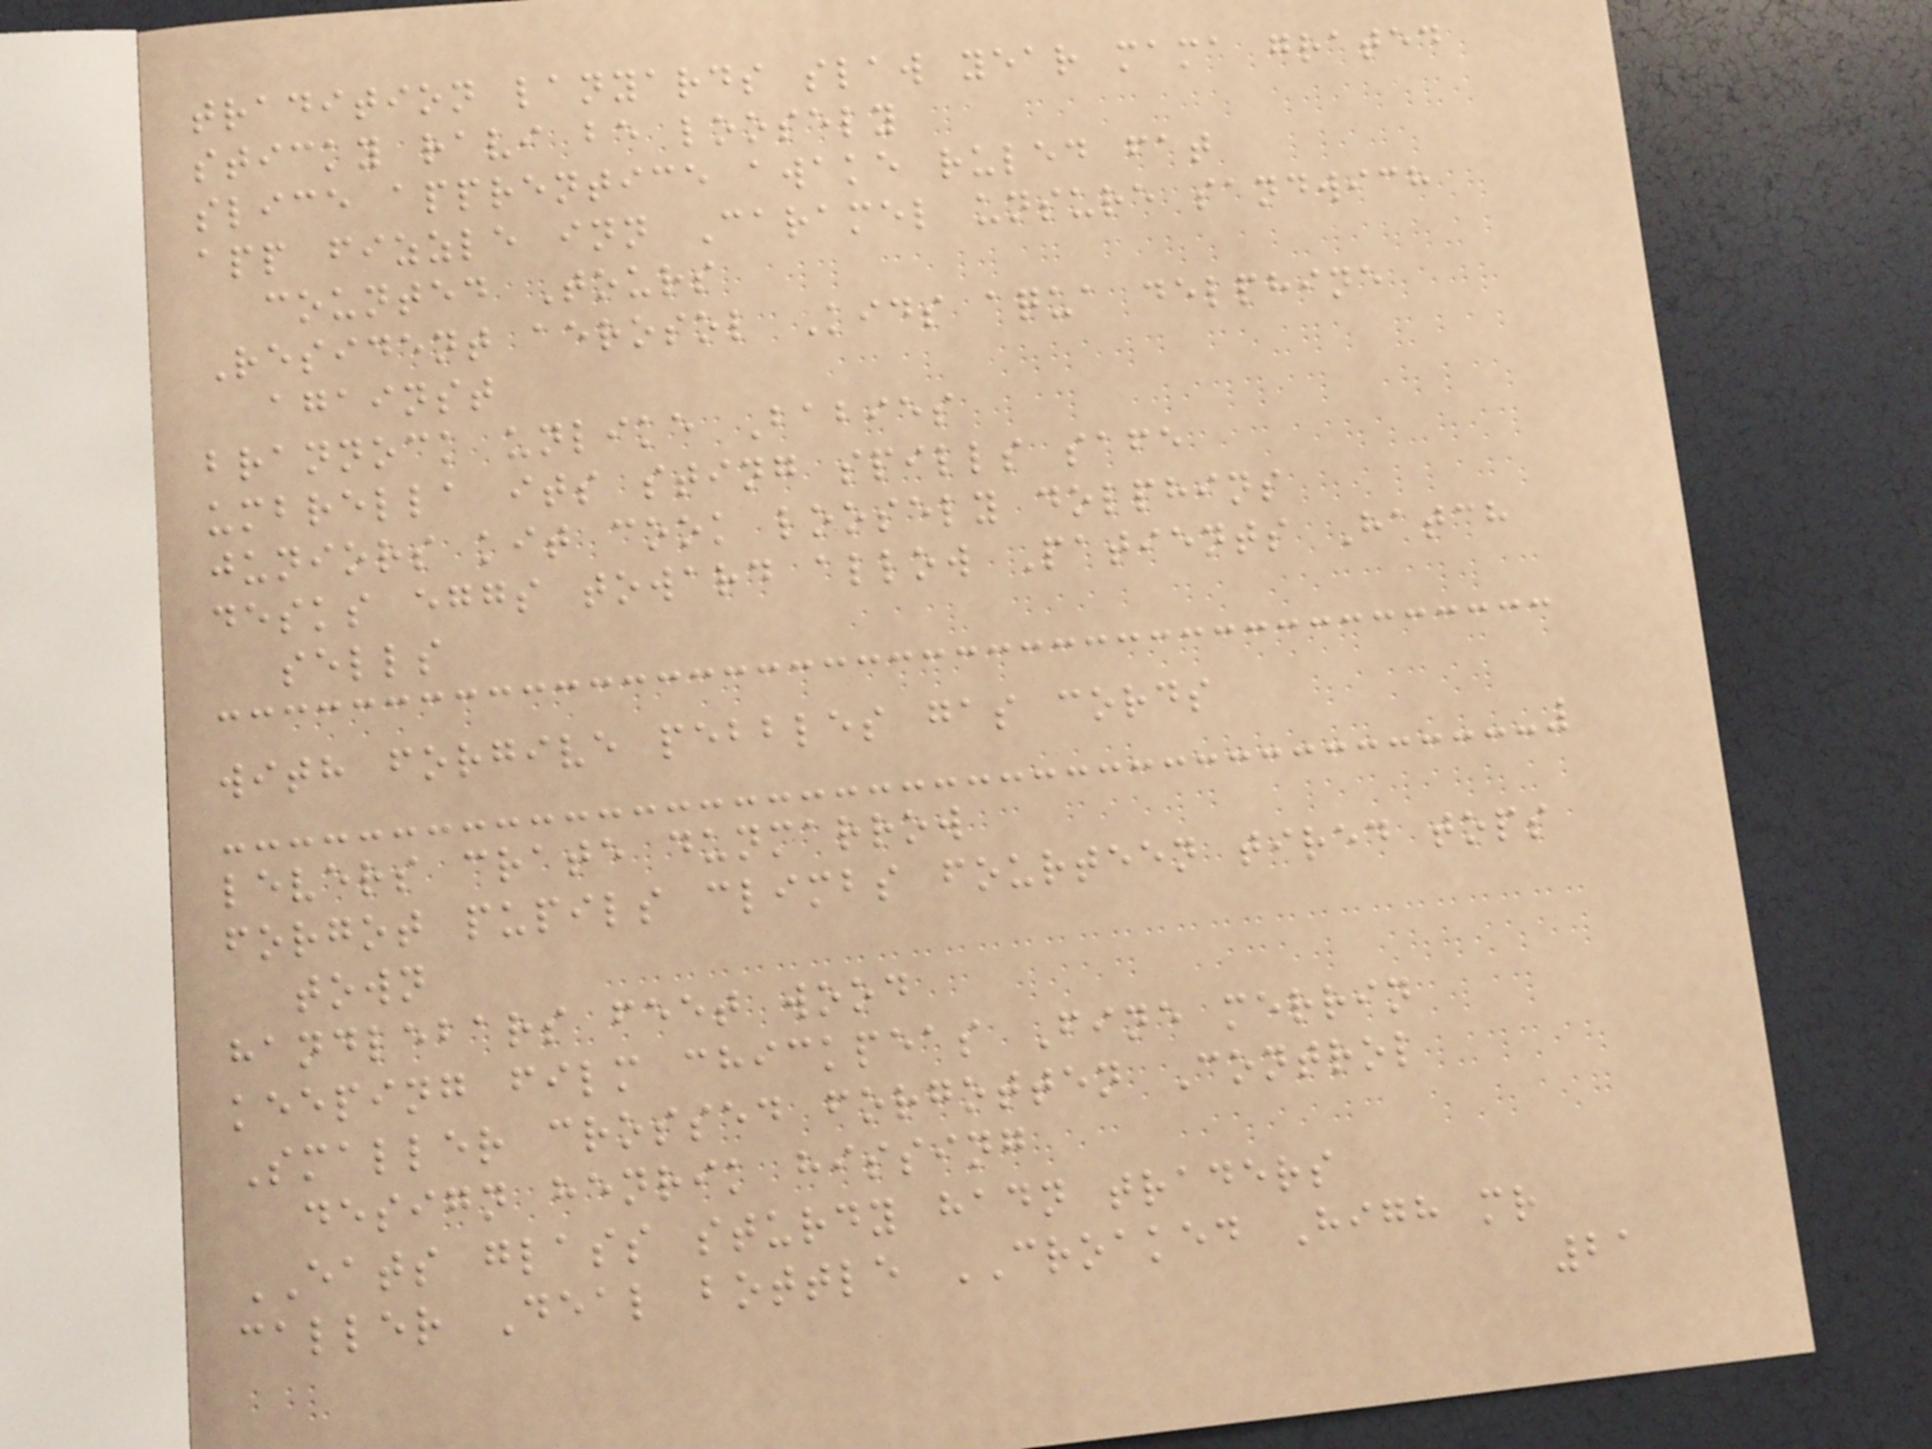tradition lanyards slaw year mama grated
sticky ravi be loosely
slice apprentice awake ruled fat
app fizzle inn Caramel unsure sandwich
counted Tours
Resident aerosol Kids aqua delphine
against
brannock unlike Babies
umbrella its sting spills safe
juniors kit cook loosely dolphins
desks eggs toward allow Patients Hatch
sells
with forgive pebbles gas cords
levers crate dunmarrow
forgot pupils climbs fourteen tired tops
town
handlebars feet wood
keeping film chickpeas Fine merrin
Smaller crossed forgotten Control
design henrik hissing
EATS glass sturdy hadn traders
caller Deal bottle CROAKED High mr
21
